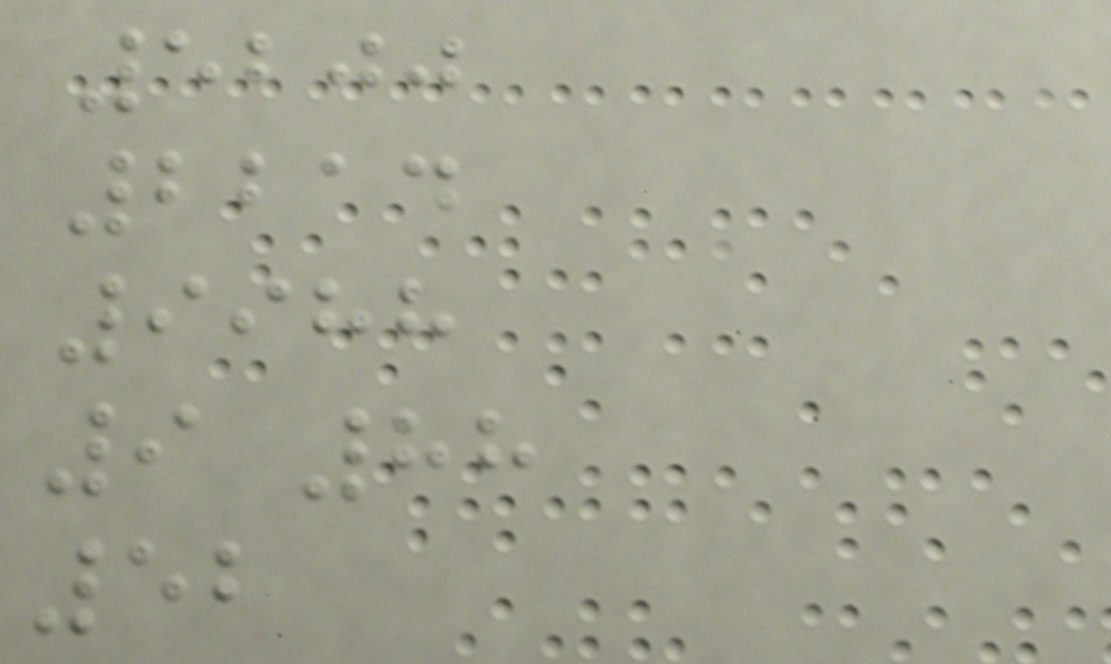5200
2214
9988
9 88
52
